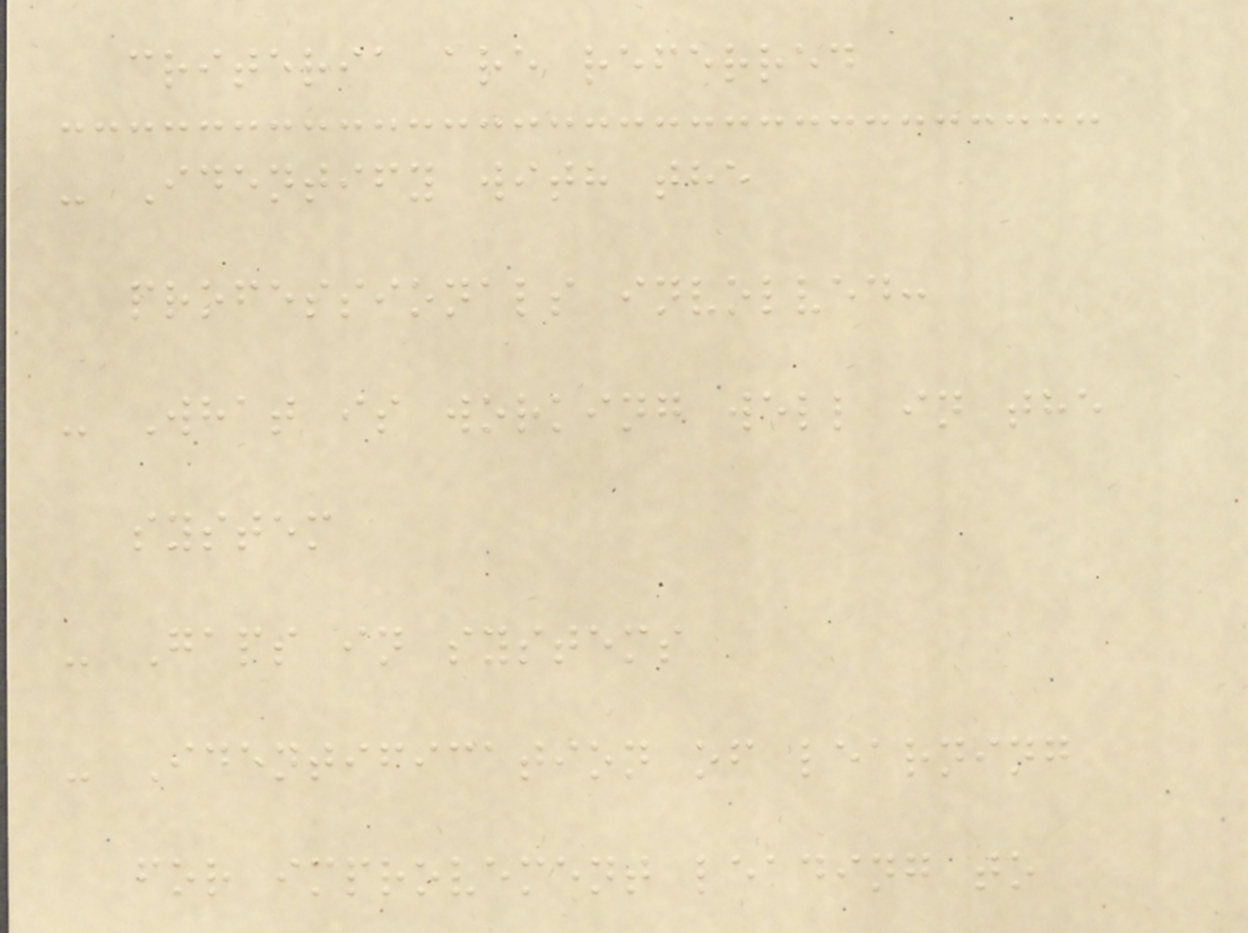criteria are referred
- Identify with the
professionals involved:
- What is working well in the
system
- Gaps in systems
- Identification of learning
for improvement leading to
